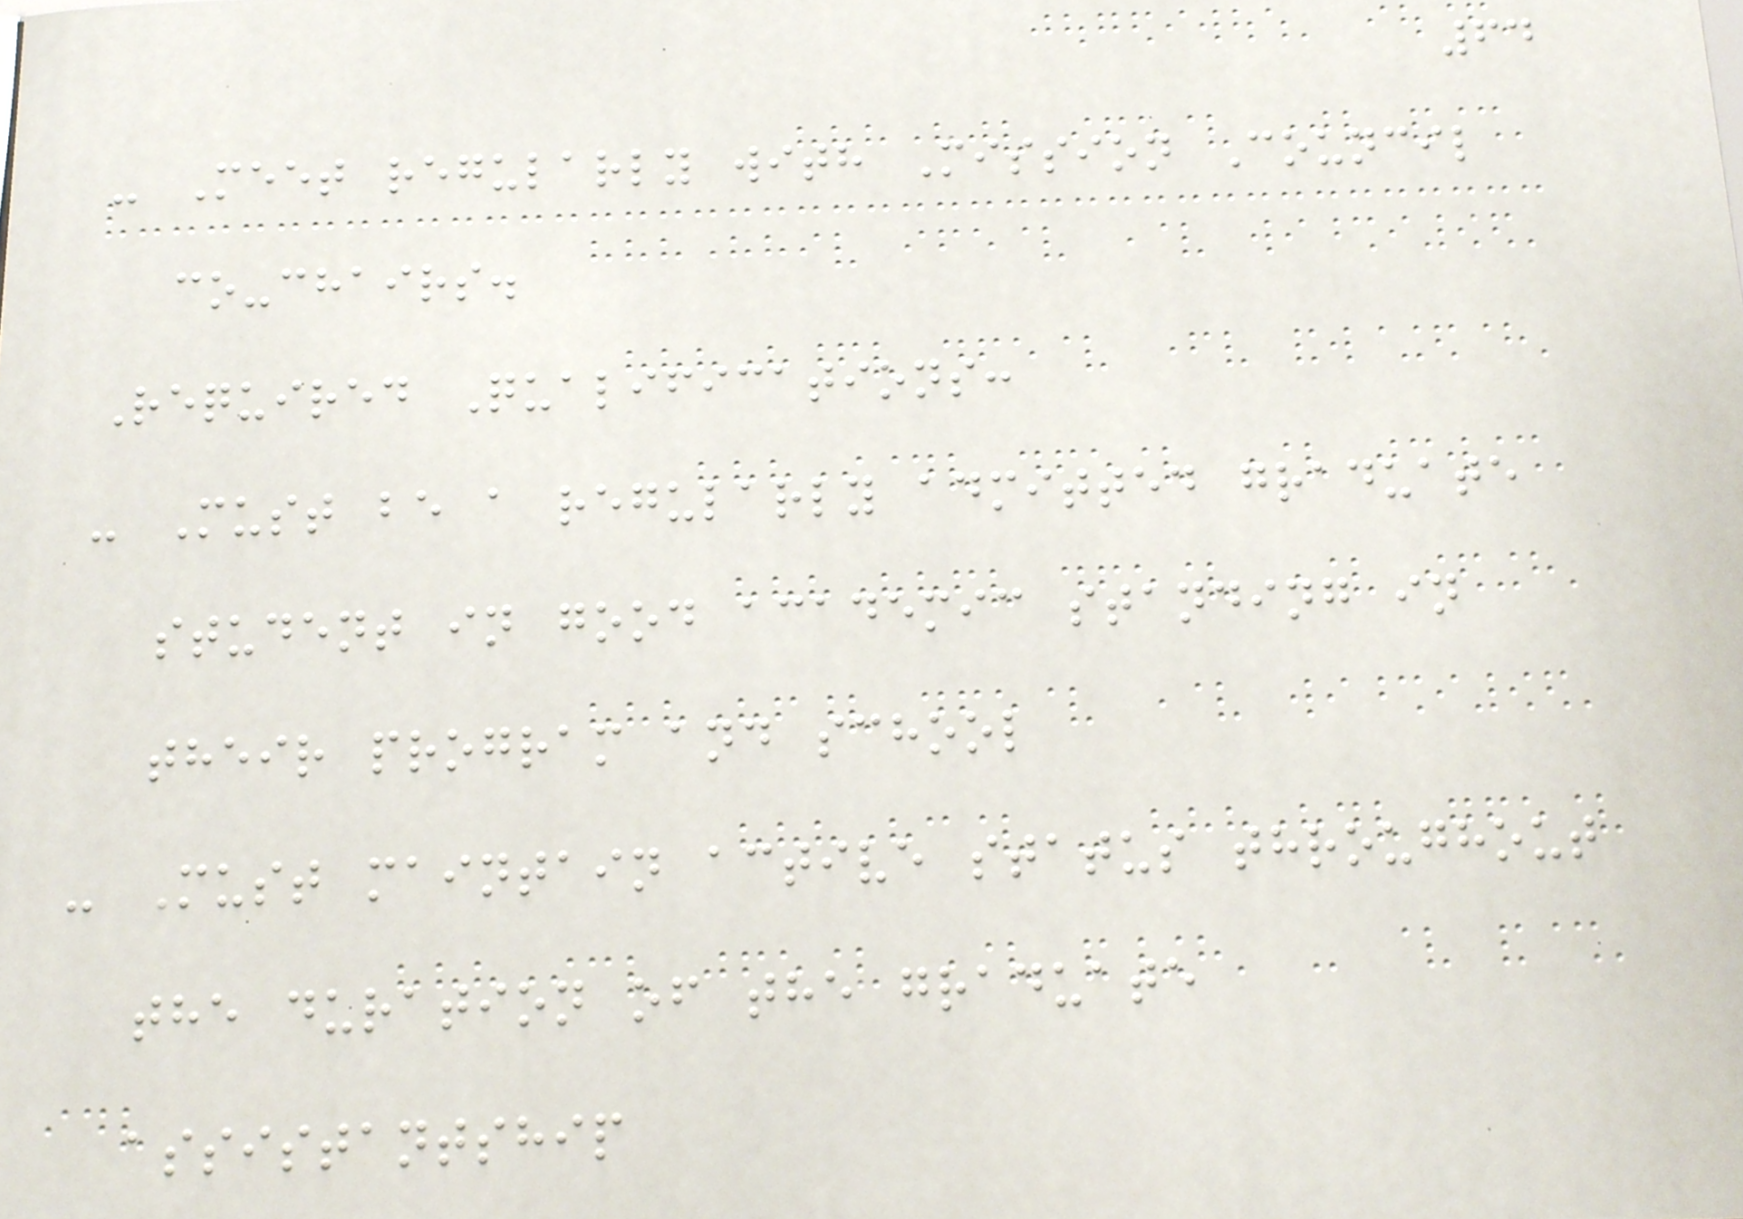64
- Meet regularly with Mission Council
co-chairs.
Required Qualifications:
- Must be a regularly admitted graduate
student in good academic standing in
their program and school
- Must maintain active status throughout
the duration of the graduate
assistantship
